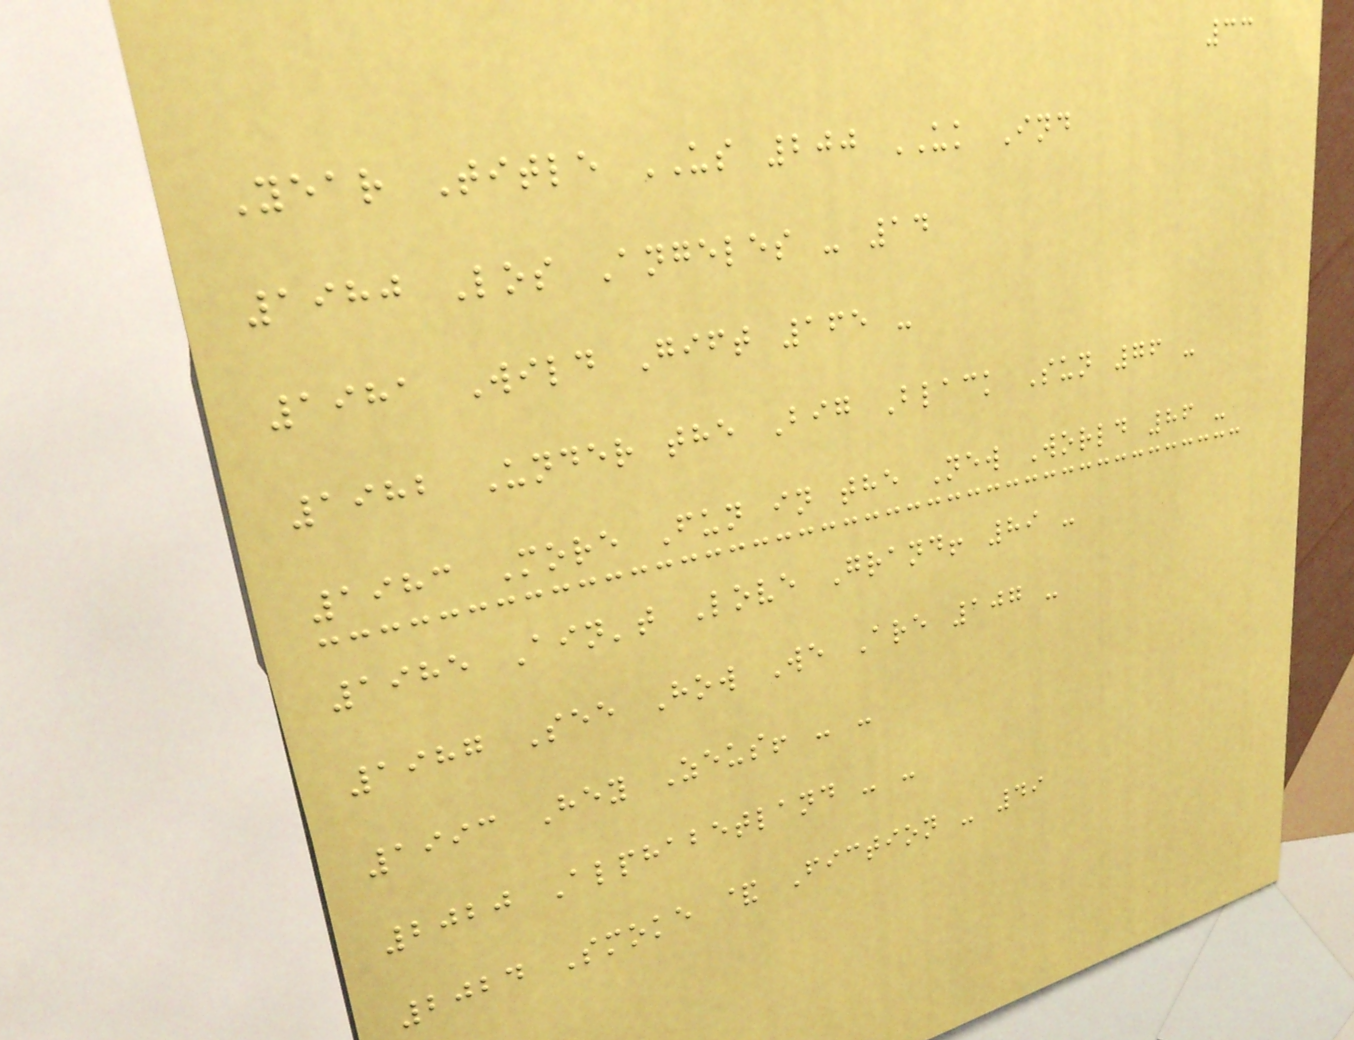33
Year Title US 200 UK Ind
1980 Los Angeles - 14
1981 Wild Gift 165 -
1982 Under the Big Black Sun 76 -
1983 More Fun in the New World 86 -
1985 Ain't Love Grand! 89 -
1987 See How We Are 107 -
1993 Hey Zeus! - -
2020 Alphabetland - -
2024 Smoke & Fiction - 49
